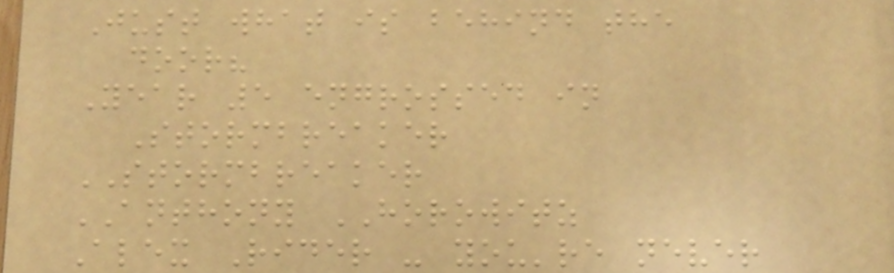Just what is behind the
door?
Year 5 engrossed in
Stormbreaker
STORMBREAKER
ANTHONY HOROWITZ
Alex Rider - you're never
